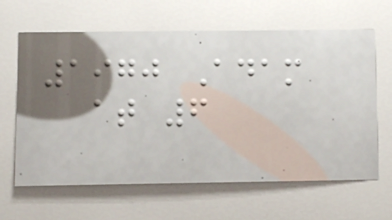1970 Adam
at 6
